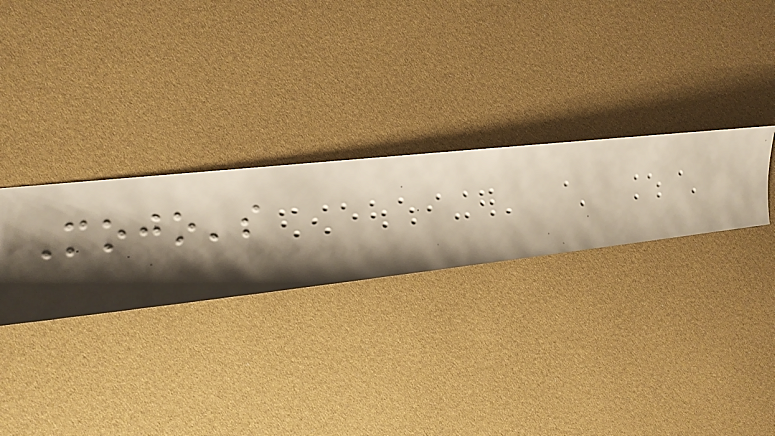Mojo's
